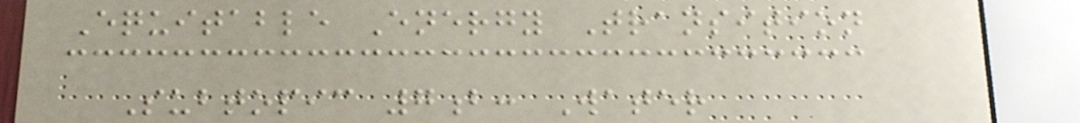Equitable Energy Transition
Subtopic 7b: Water
